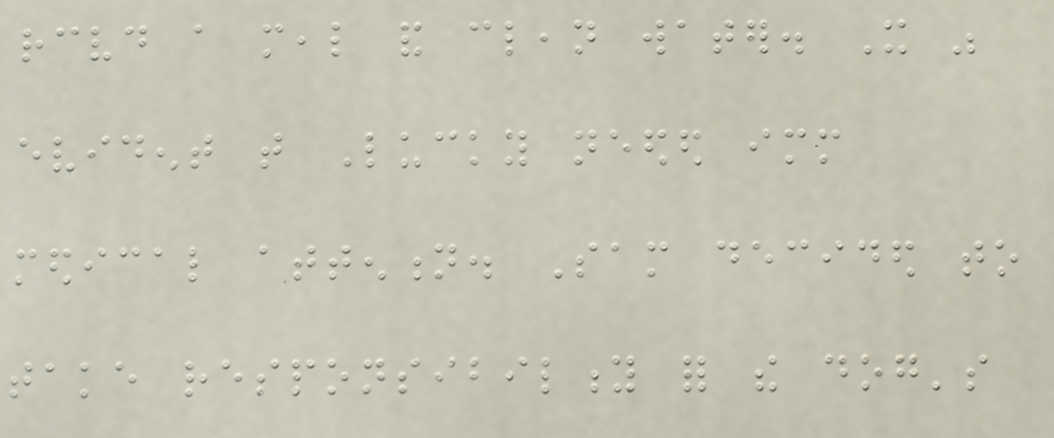received a meal and clean water. It was
evident that Lucky needed immediate
medical attention. Sam decided to
take responsibility for the dog's
